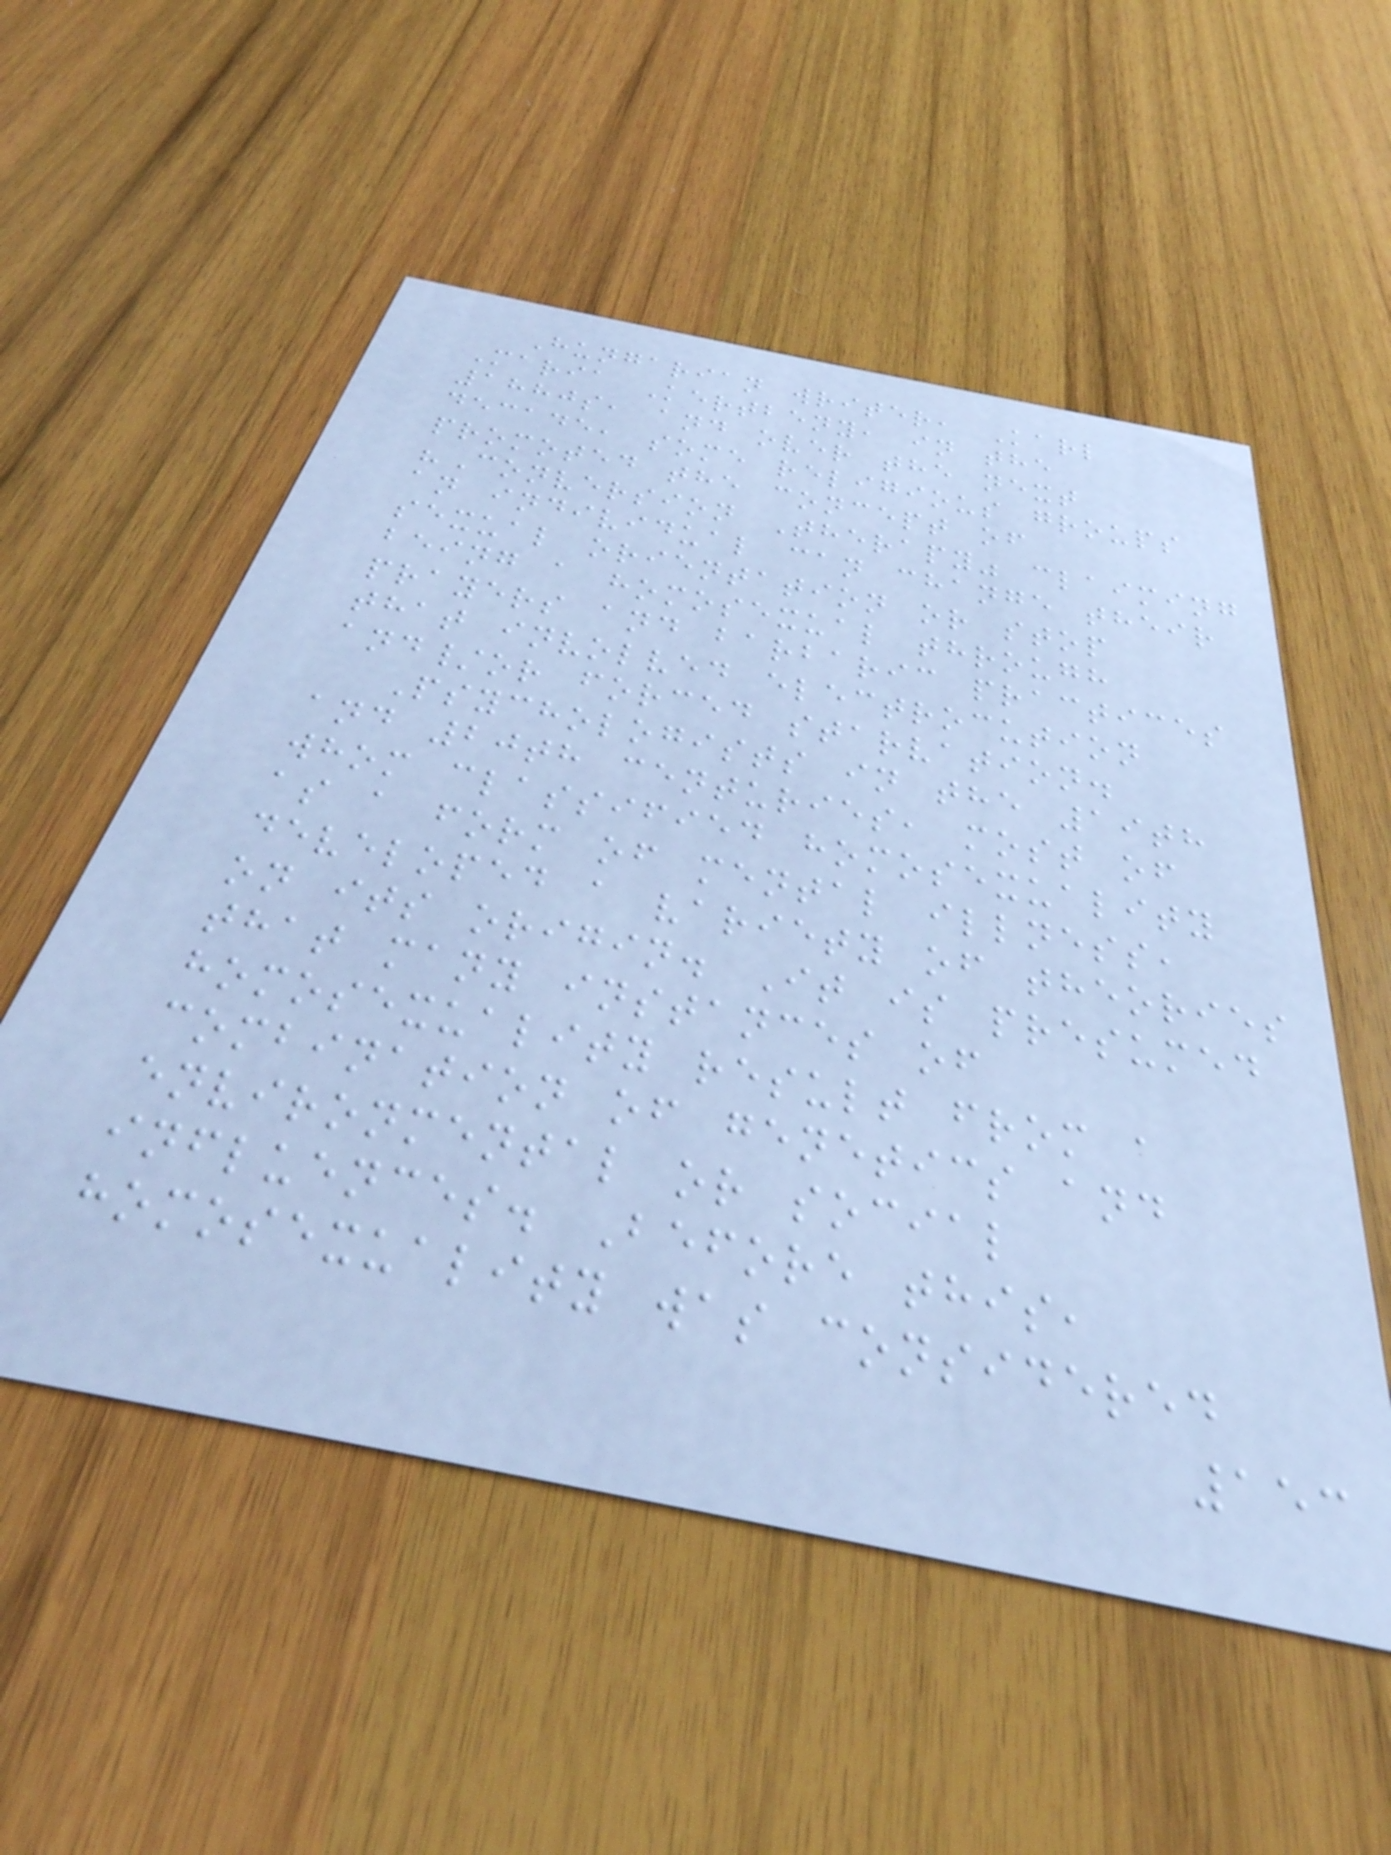Hungarian writer, Karl
Maria Kertbeny, in the
1880s, and over the next
decade, some religious groups
promoted the concept of
"Conversion Therapy" claiming
an individual can change their
sexual orientation or stop
being a homosexual through
prayers and barbaric practices
that involved electrocution
and/or forced starvation.
Psychologists in the 19th
and 20th centuries, most of
whom classified homosexuality
as a form of mental illness,
developed a variety of theories
on its origin. It is presumed
that many instances of
homosexuality result from a
combination of genetics and
environmental or social
influences. Before this,
homosexuality was considered
153
